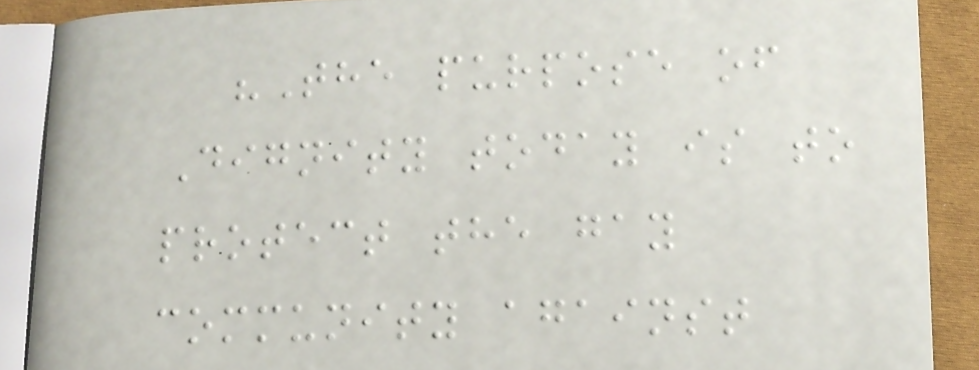"The purpose of
Dignity today is to
protect the gay
community against
